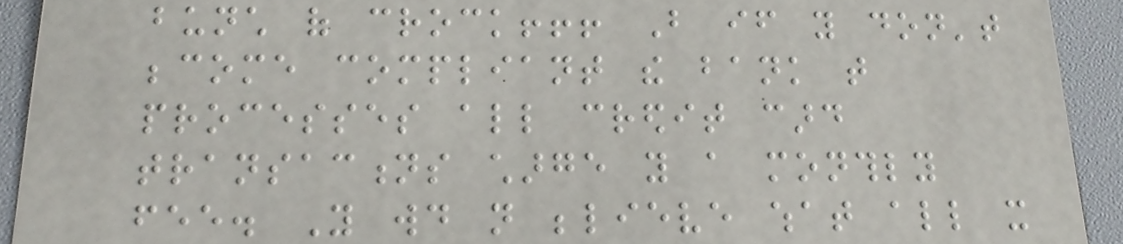bunch of crock!!! But if you don't
become compliant the bank that
processes all credit card
transactions charge you a monthly
fee. You would not believe what all it
